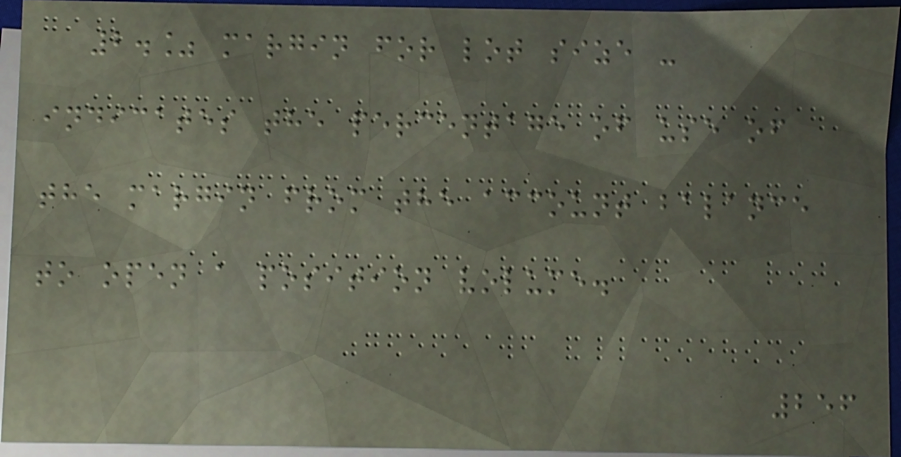2.% margin for lot size -
indicates the percentage of use of
the margin from the account balance
to open a position volume.
256
